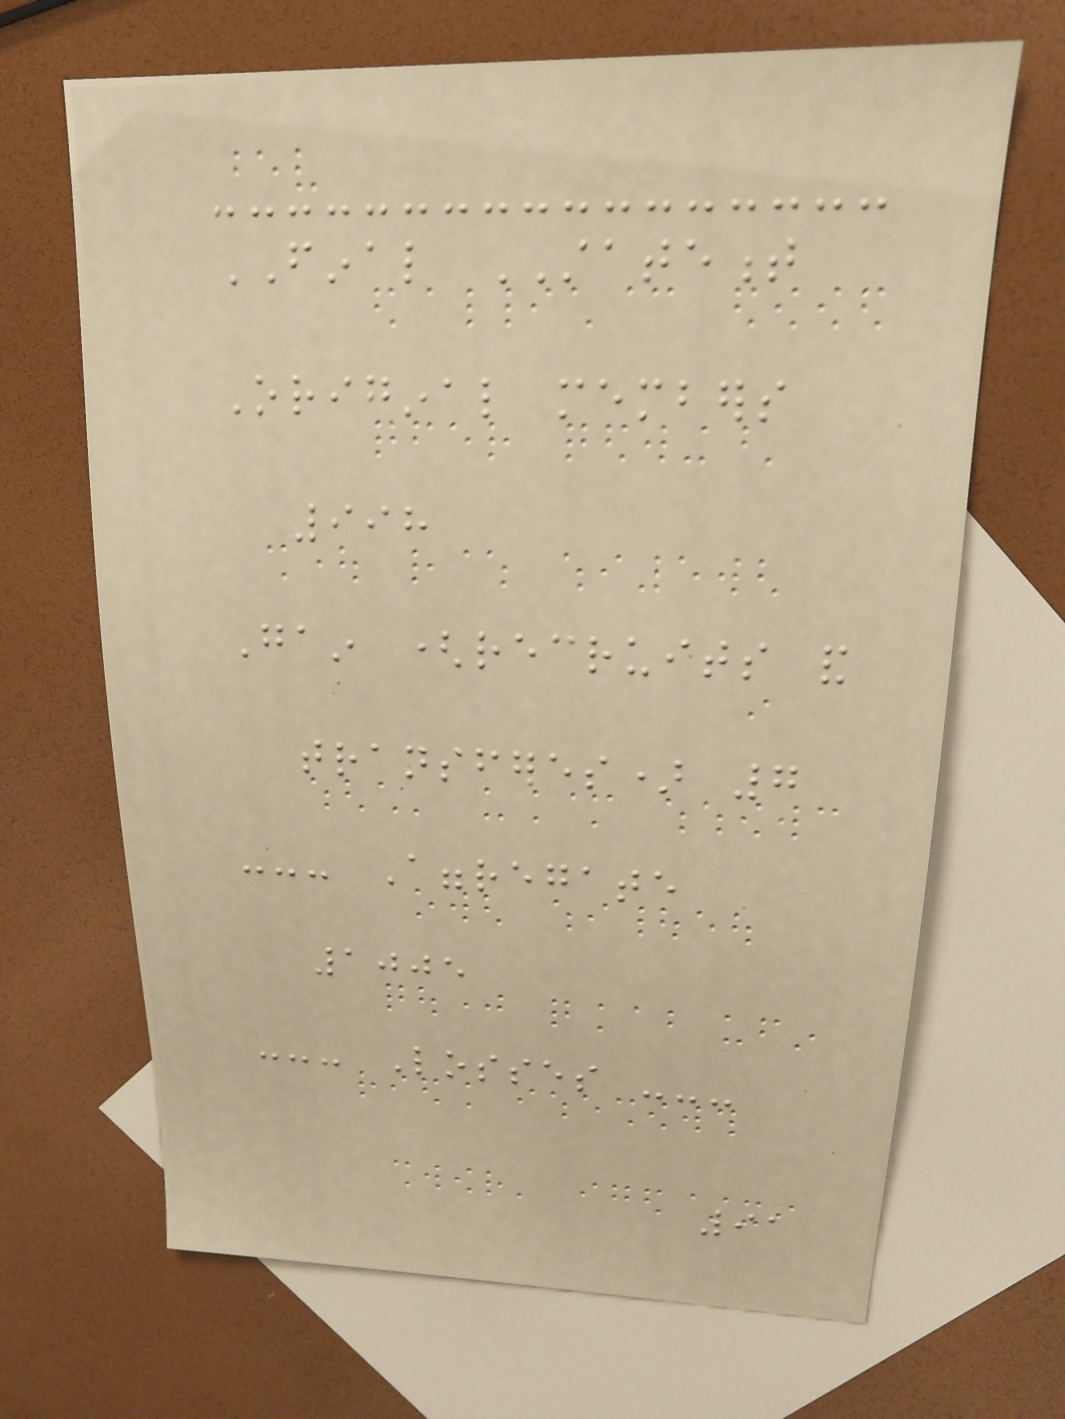FINAL STATEMENT
Original members
998
Gain (recruits and
transferes) 7
--- Aggregate
1005
--- Losses ---
91
